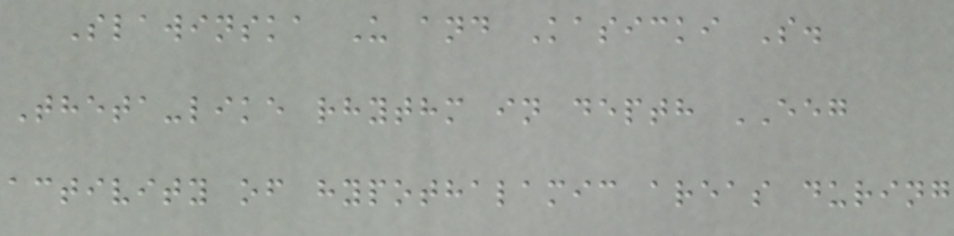Slawinska U and Kasicki S.
Theta-like rhythm in depth EEG
activity of hypothalamic areas during
